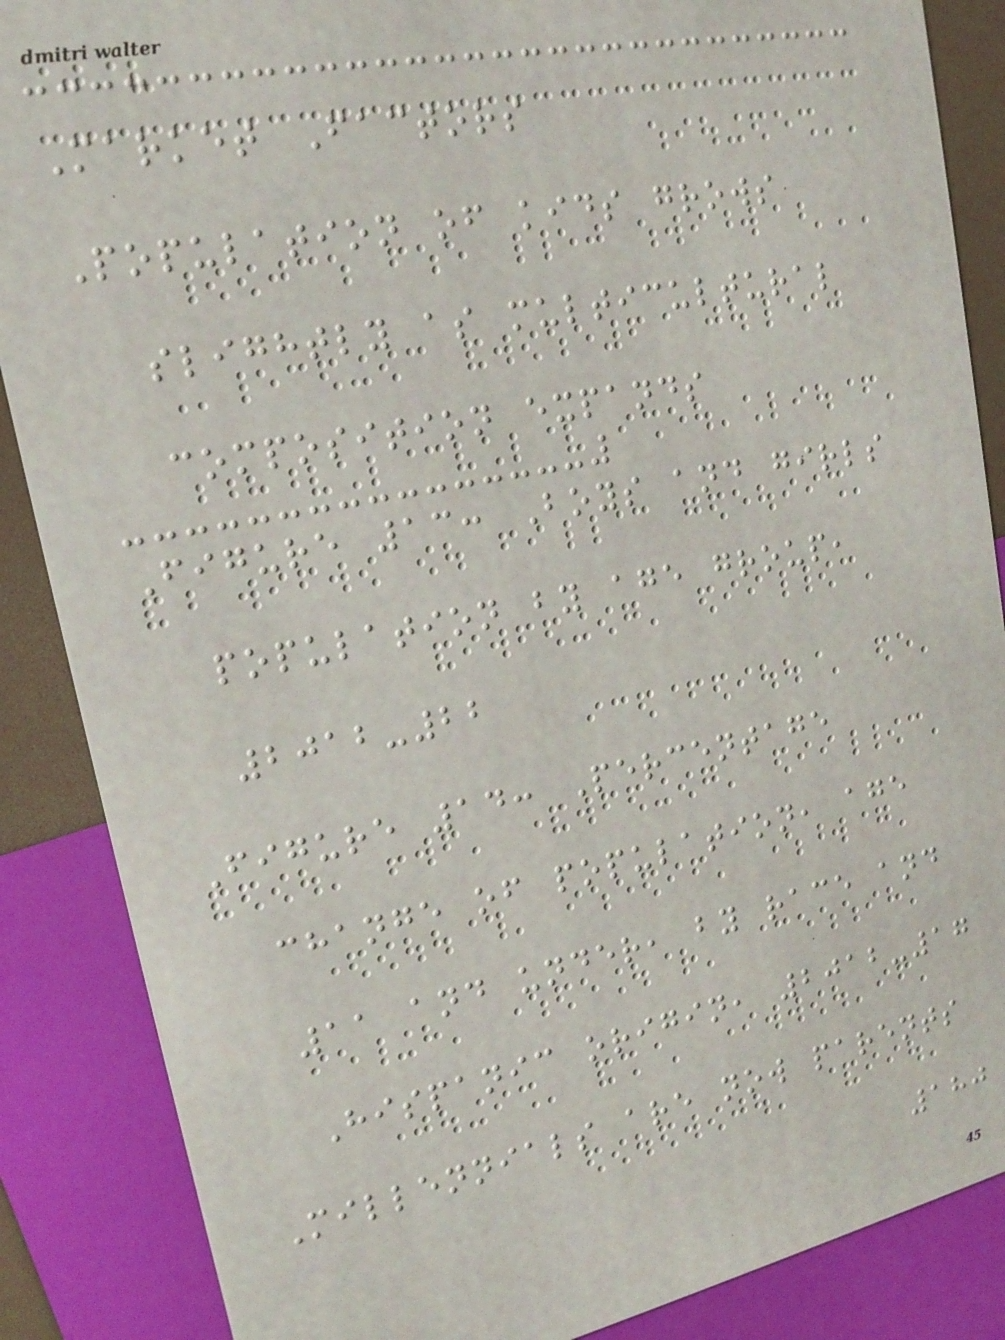Market Factors
Population of kids grows
slightly as multicultural
composition expands
Figure 13: Boys and girls
population by age group,
2012-22
Figure 14: Percentage
change of population, age
11 and under, by race and
Hispanic origin, 2012-17
Millennials are now parents
180
